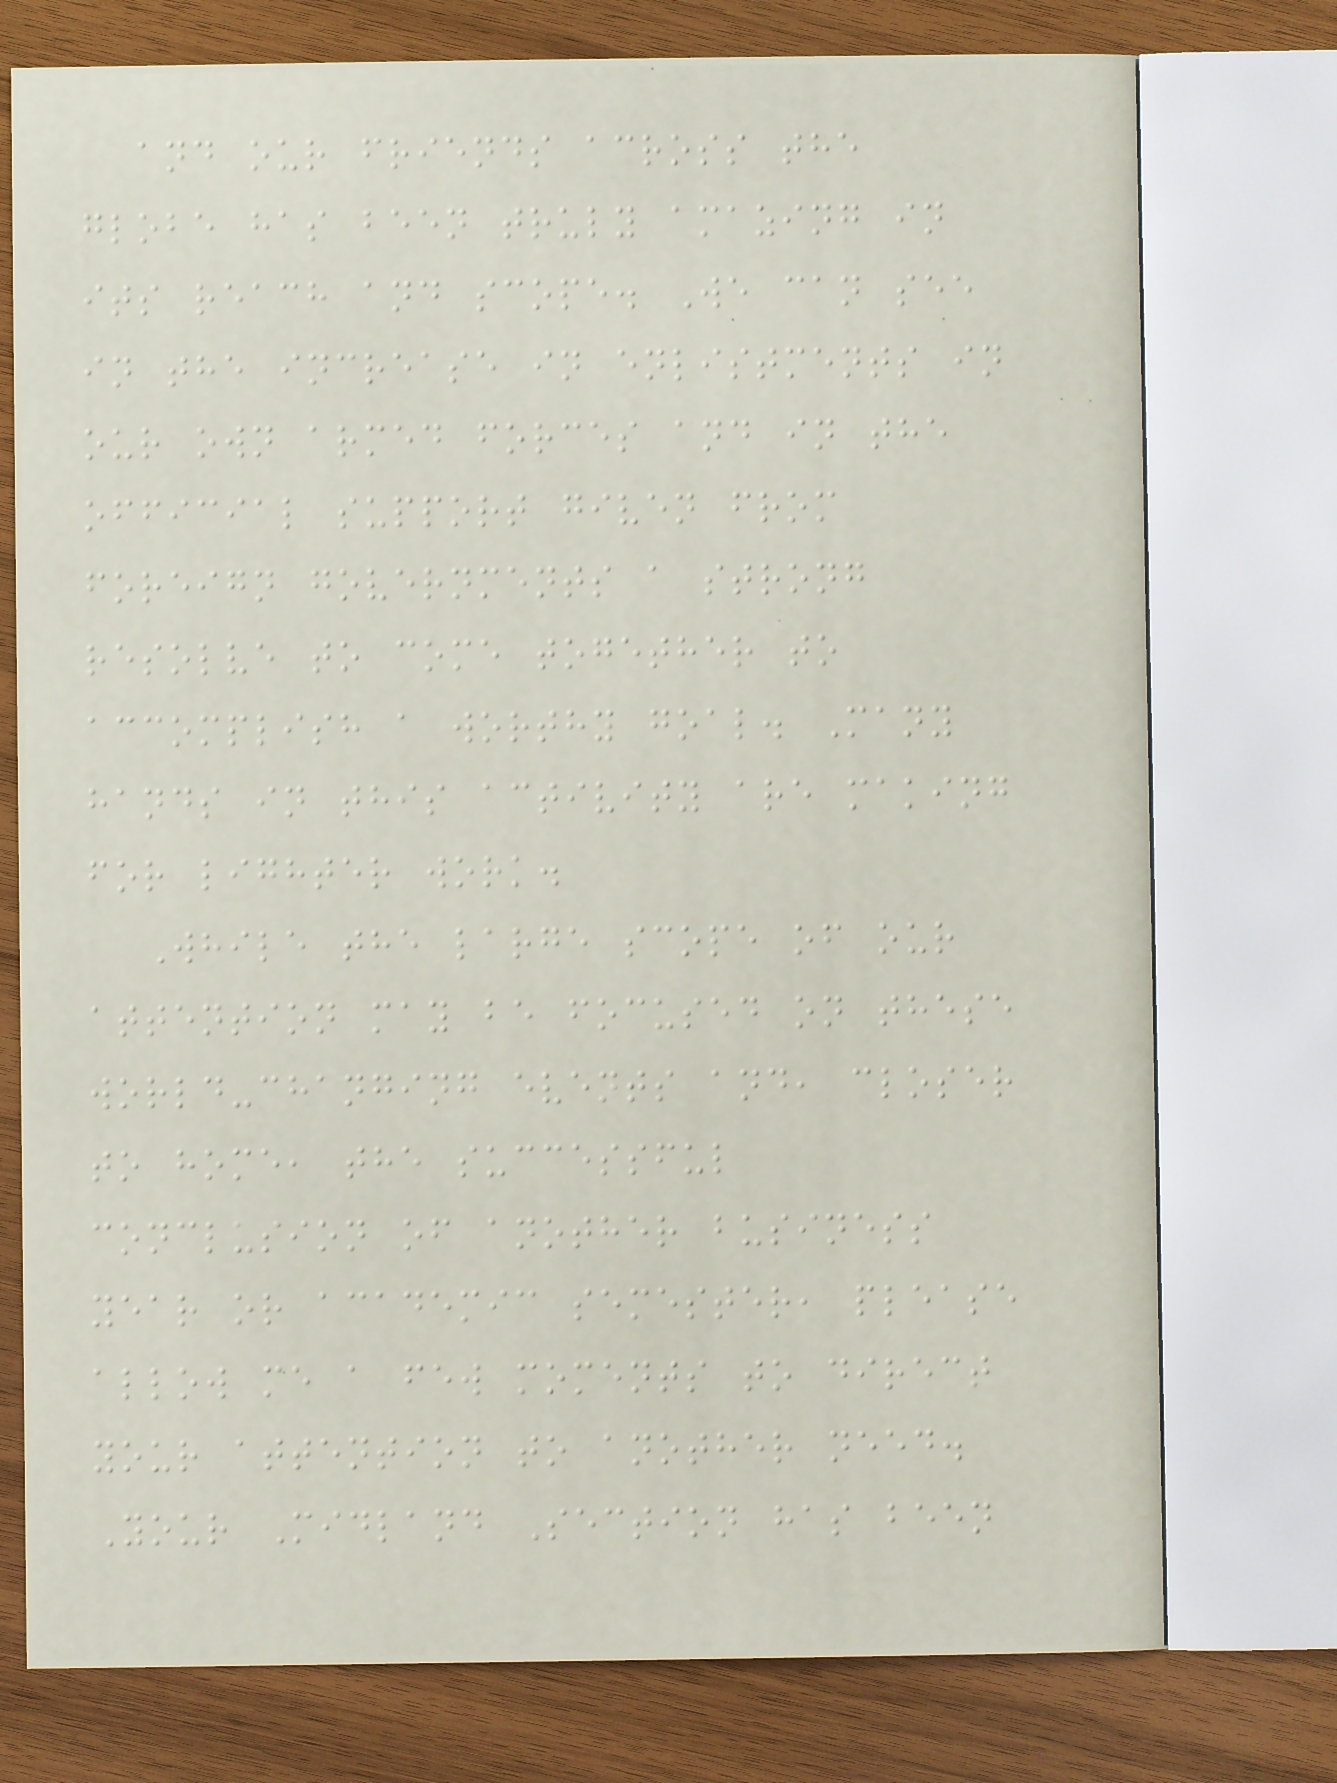and our friends across the
globe has been truly amazing in
its reach and scope. We can see
in the increase in enlistments in
our own armed forces and in the
official support given from
foreign governments a strong
resolve to come together to
accomplish a worthy goal. Many
hands in this activity are making
for lighter work.
While the large scope of our
attention may be focused on these
world-changing events and, closer
to home, the successful
conclusion of another business
year or academic semester, please
allow me a few moments to direct
your attention to another need.
Your Midland Section has been
